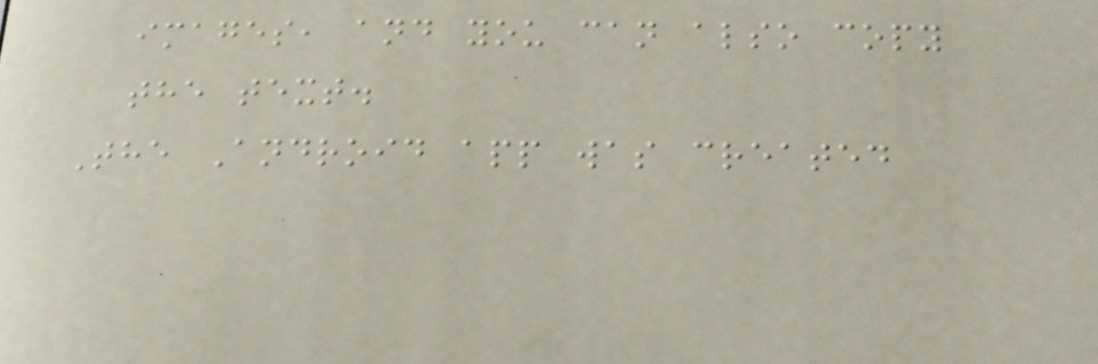images, and you can also copy
the text.
The Android app was created
